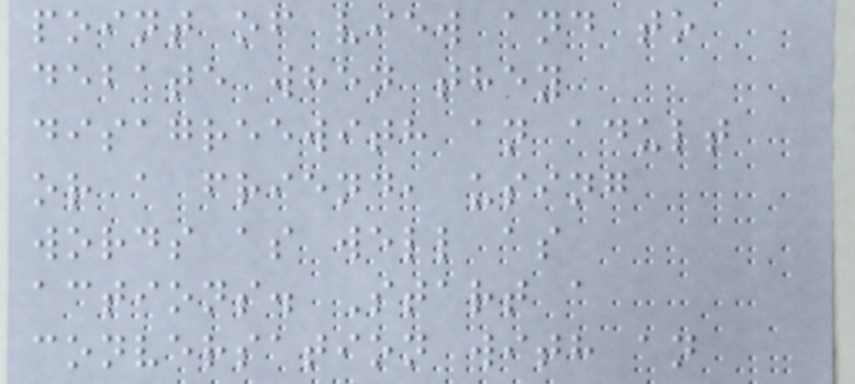point of view and to
debate when they
disagreewith an adult
or a friend, using
words as well as
actions. Start a
conversation with an
